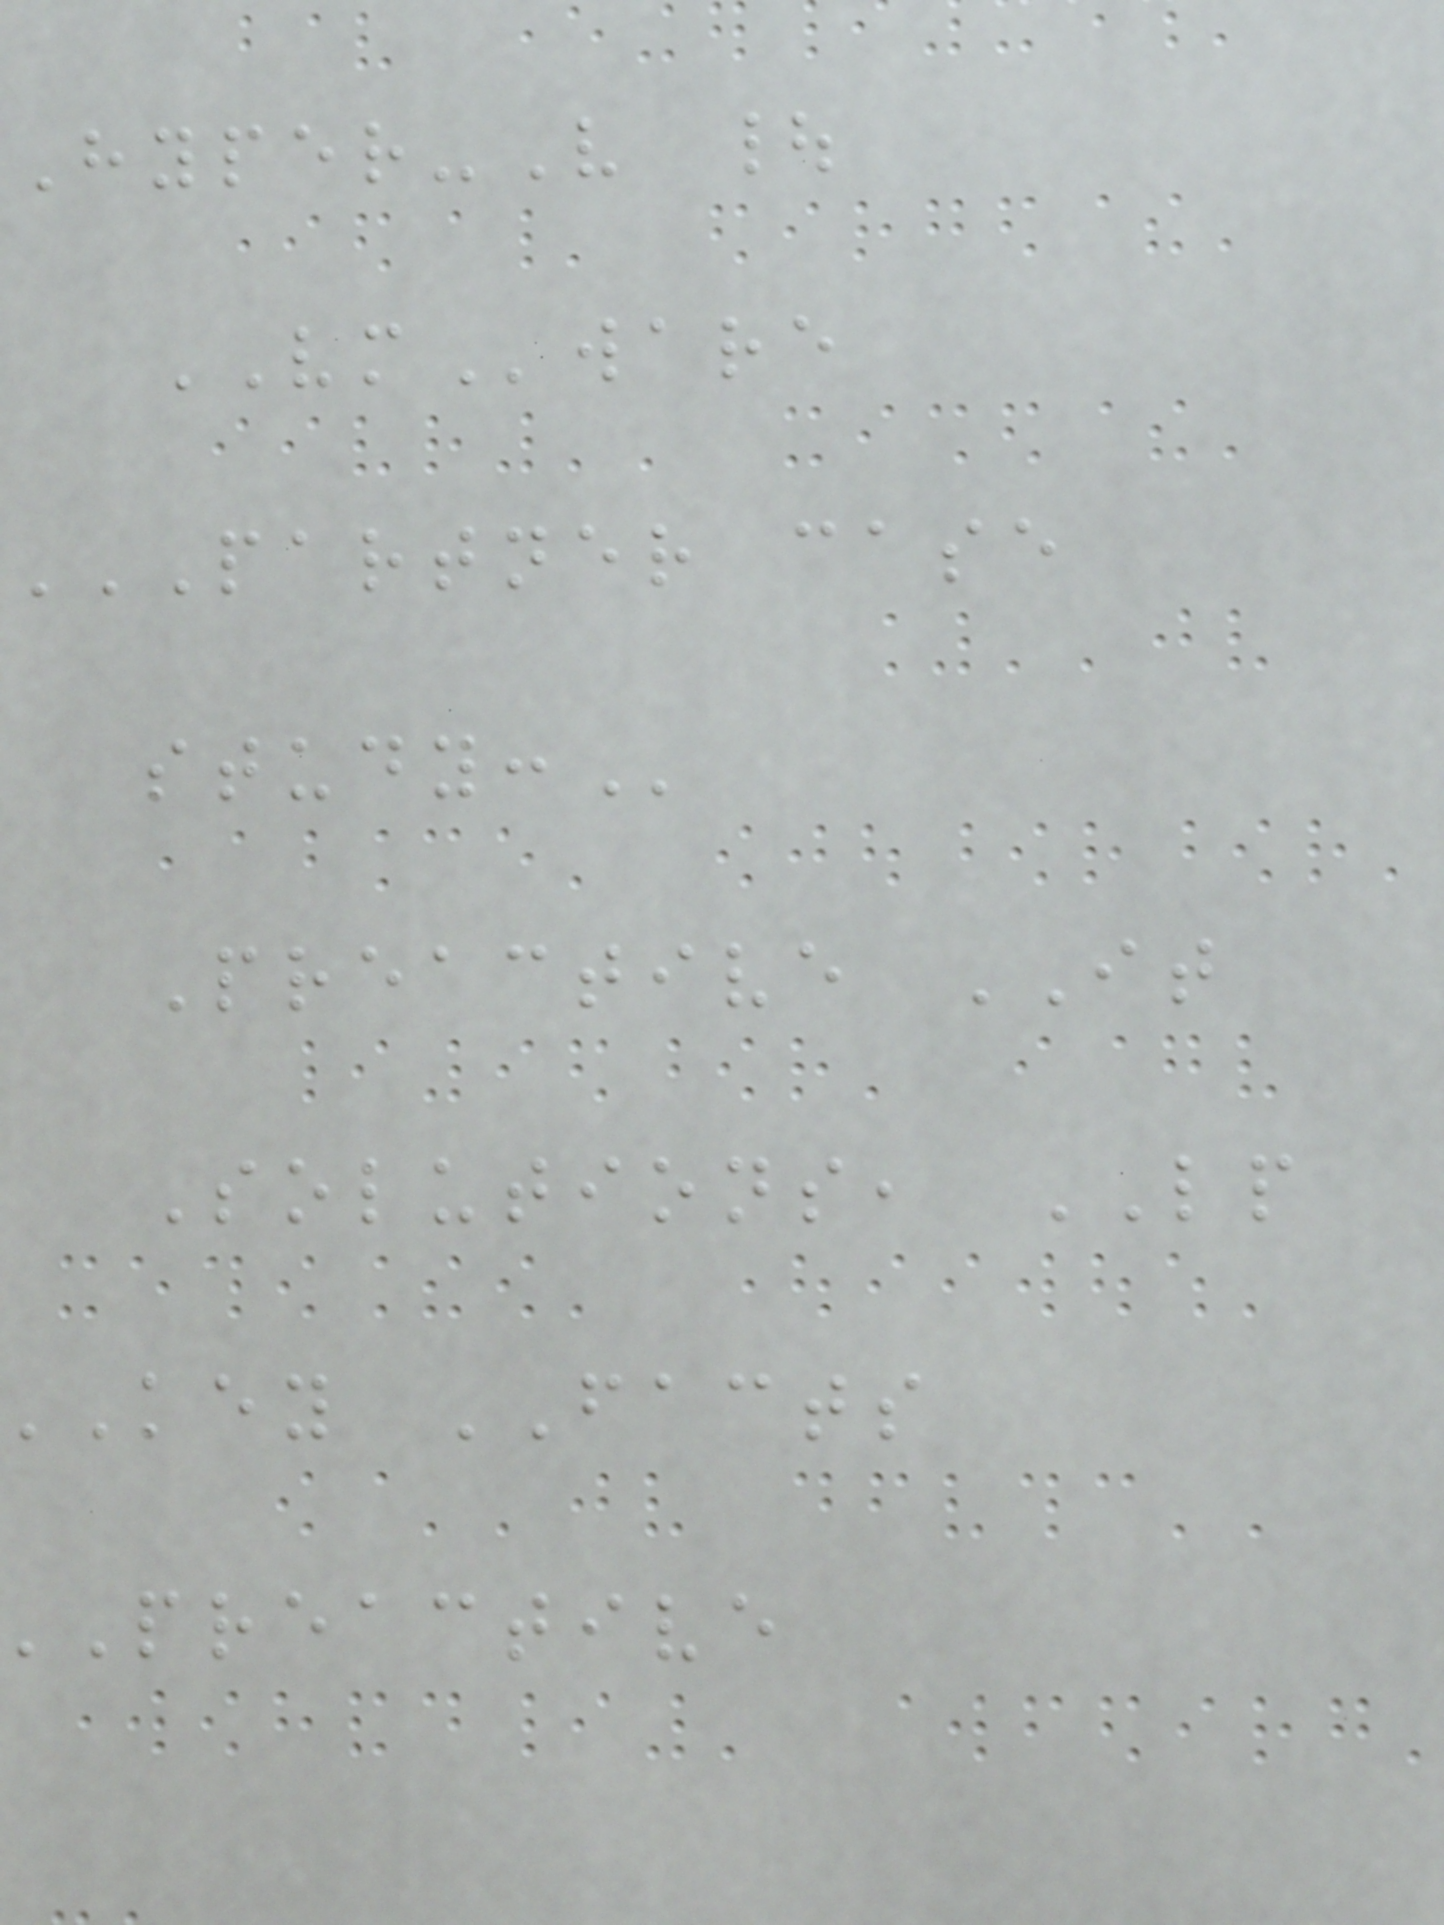Hyper-V |
VMware
PARTNER CASE
Preactive IT
Solutions, LP
key FACTS
preactive
